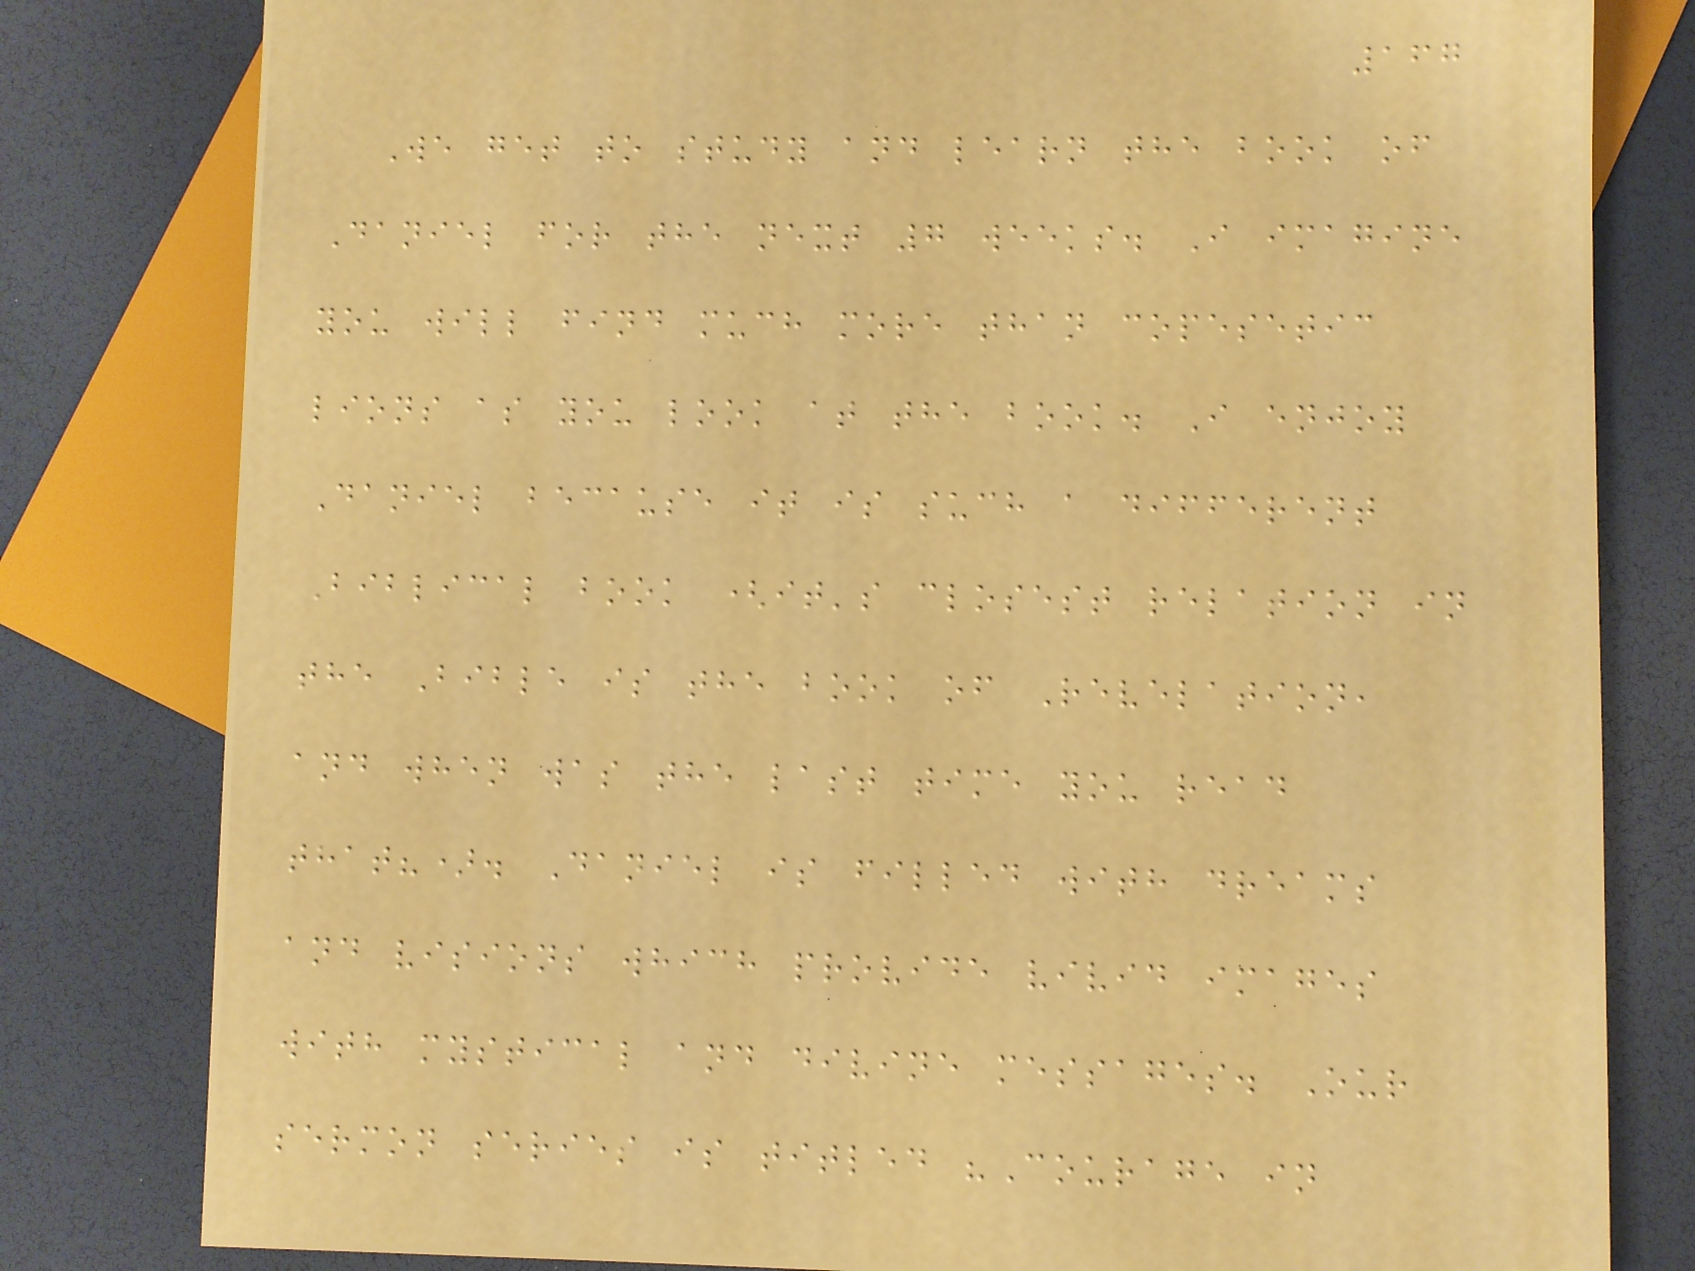167
We get to study and learn the book of
Daniel for the next 7 weeks. I imagine
you will find much more than copesetic
lions as you look at the book. I enjoy
Daniel because it is such a different
Biblical book (it's closest relation in
the Bible is the book of Revelation,
and when was the last time you read
that?). Daniel is filled with dreams
and visions which provide vivid images
with mystical and divine messages. Our
sermon series is titled "Courage in
